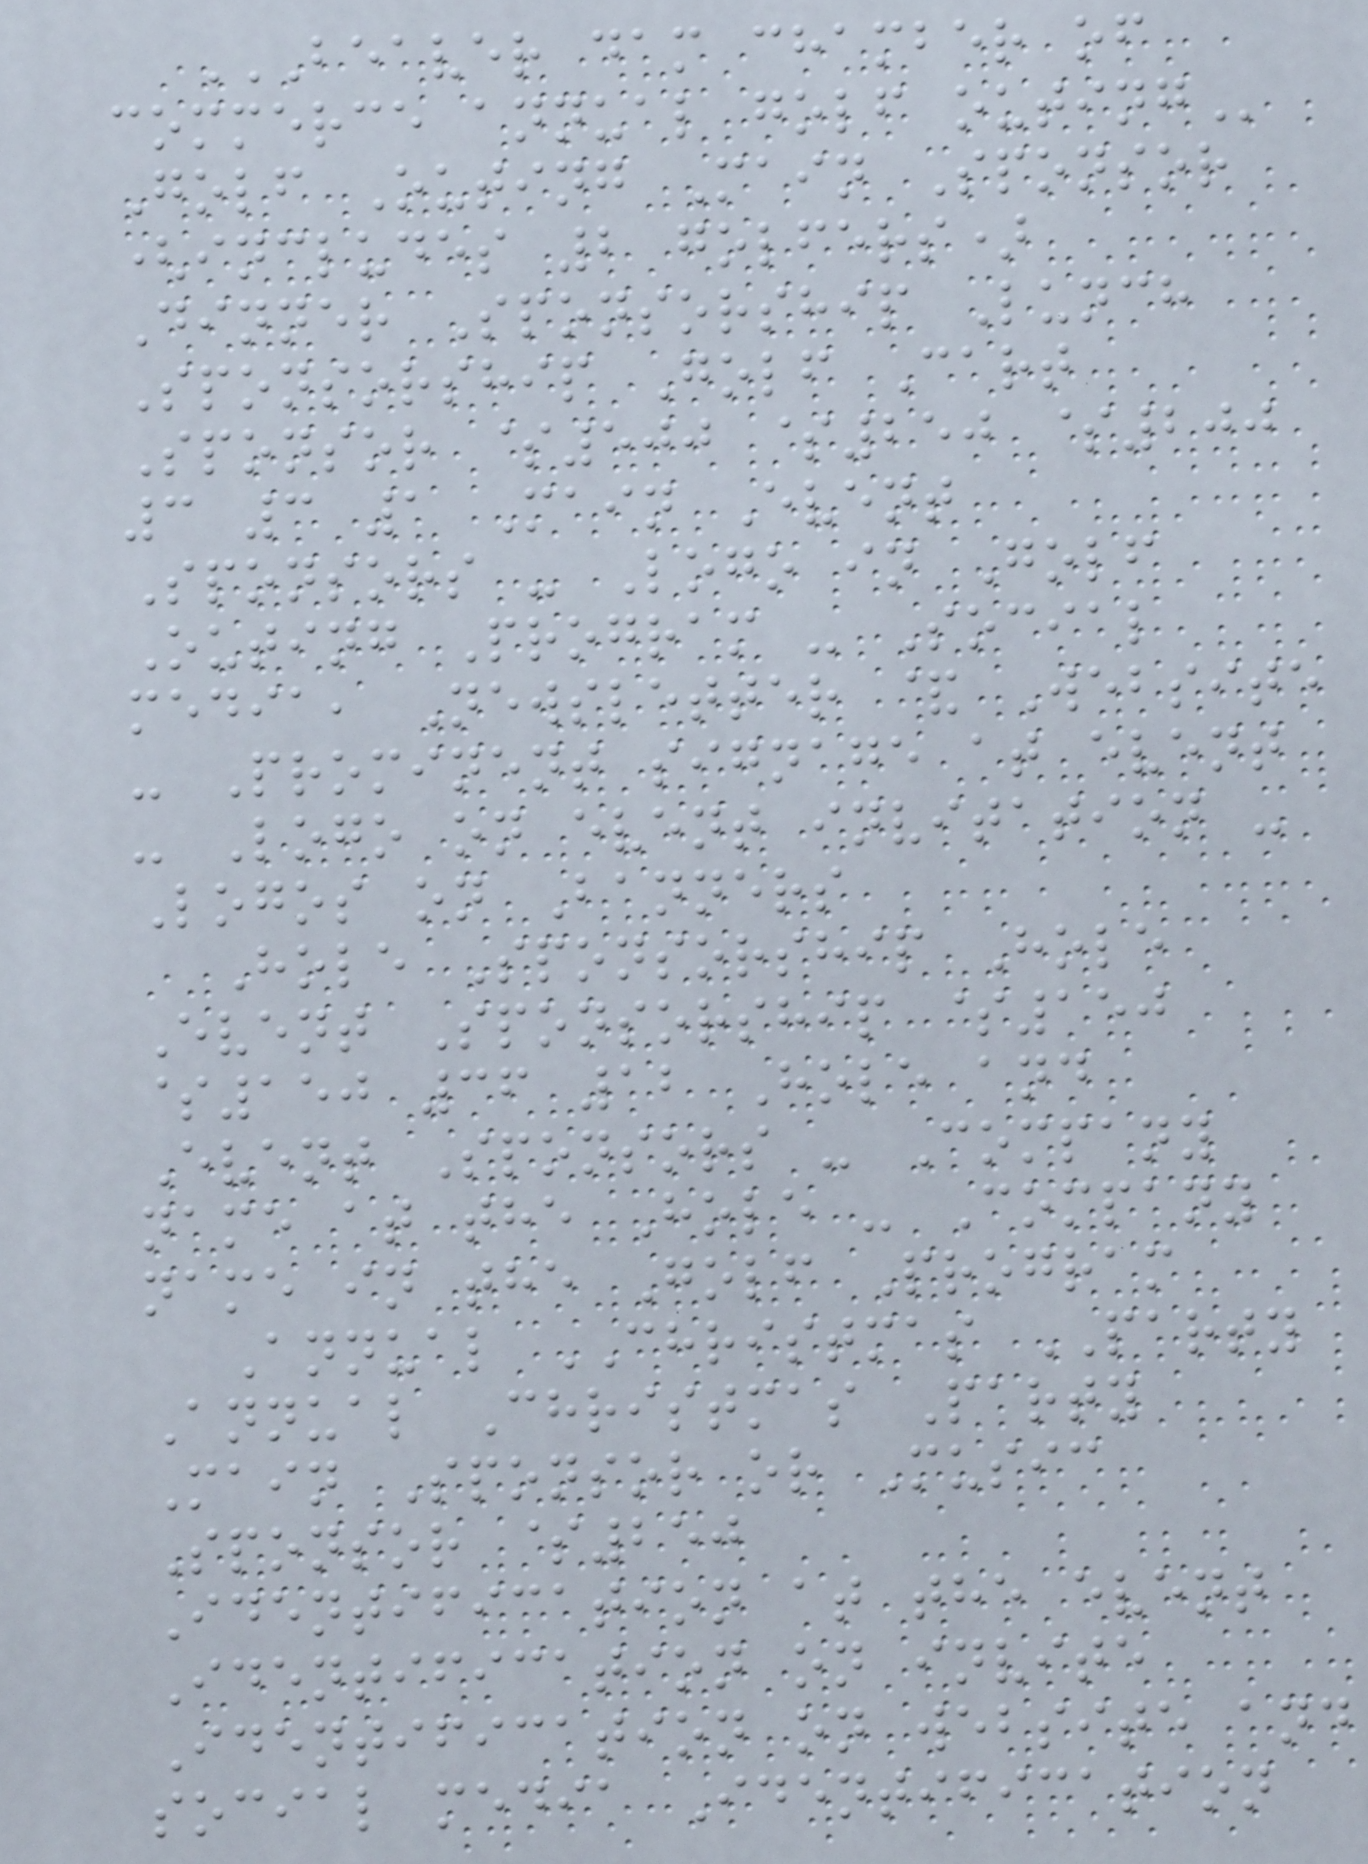BEAVER DAM CHAMBER OF
COMMERCE ANNUAL GOLF OUTING
Golf Outing Main Sponsor
(includes 2 golfers)
Dinner Sponsorship Lunch
Sponsorship Golf Cart
Sponsor $500 $250 $200
3 3 1 Main Event
Sponsors - Logo in Golf
Outing Program - Social
media, Newsletter & Website
- Prominent signage at event
- Logo on event invitation -
Logos on Banners
Hole Sponsorship Hole
Event Sponsorship $150
$150 36 12 Hole and
Event Sponsors - Company
name at the Hole - Company
name in the Golf Program
Annual CHRISTMAS PARTY
Annual Christmas Party
Main Sponsor or Music
Sponsor $250
Identification at the event
Identification on invite
Identification on website and
social media Identification
